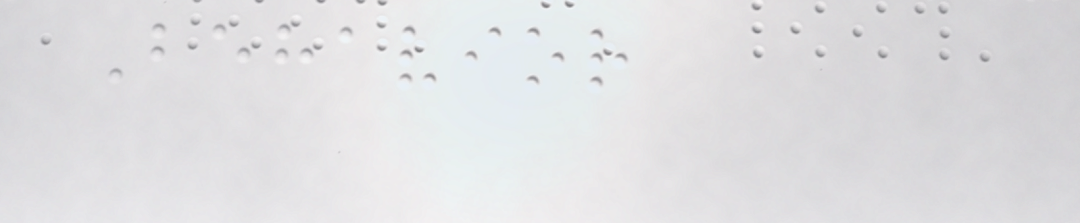Behavior
